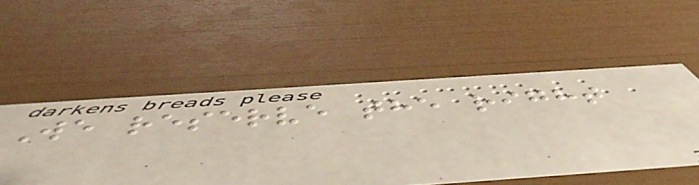We reserve the right
